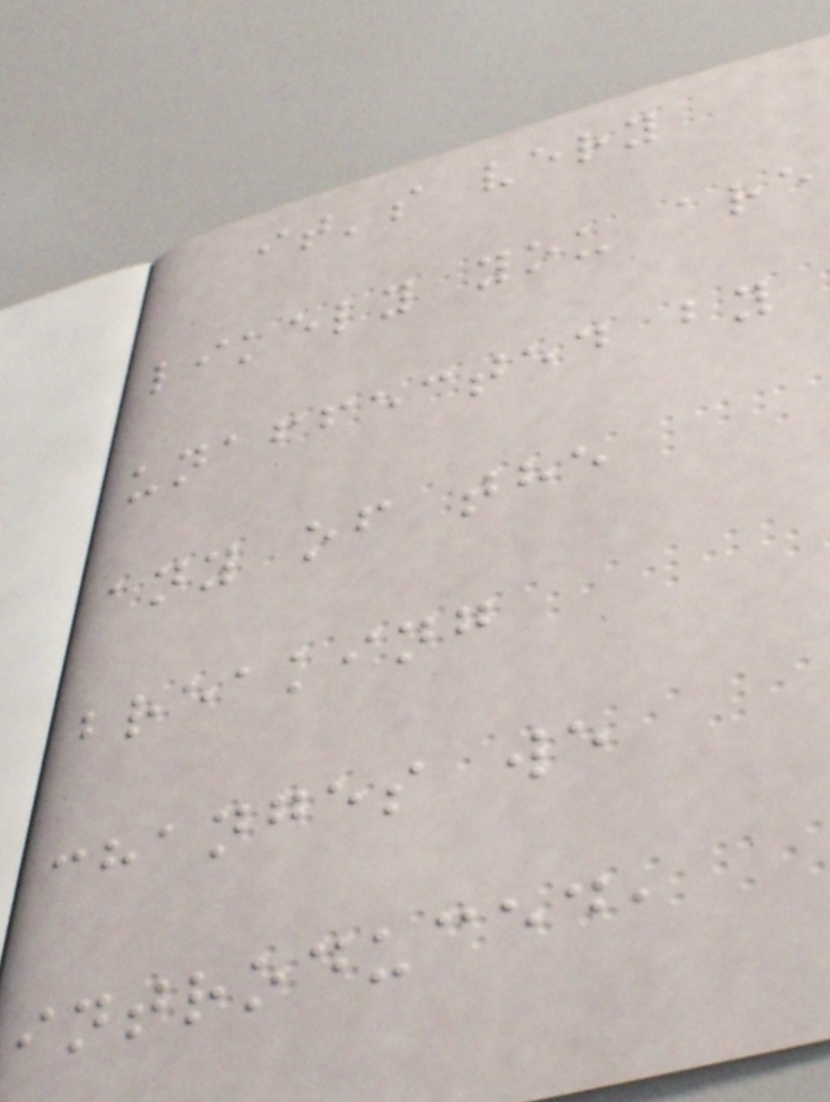it's very
likely you are
unaffected by
any of the
breaking
changes we
introduced,
